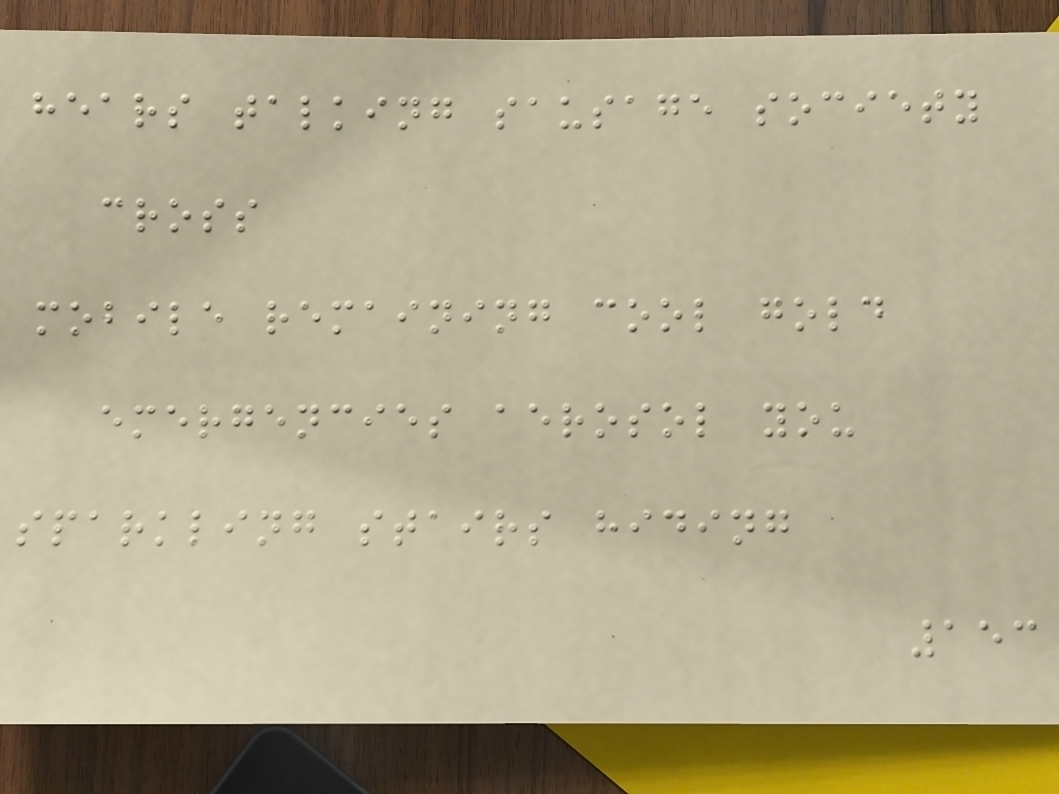hears talking sausage society
cross
mobile remaining cool gold
emergencies aerosol you
sparkling stairs hiding
153
